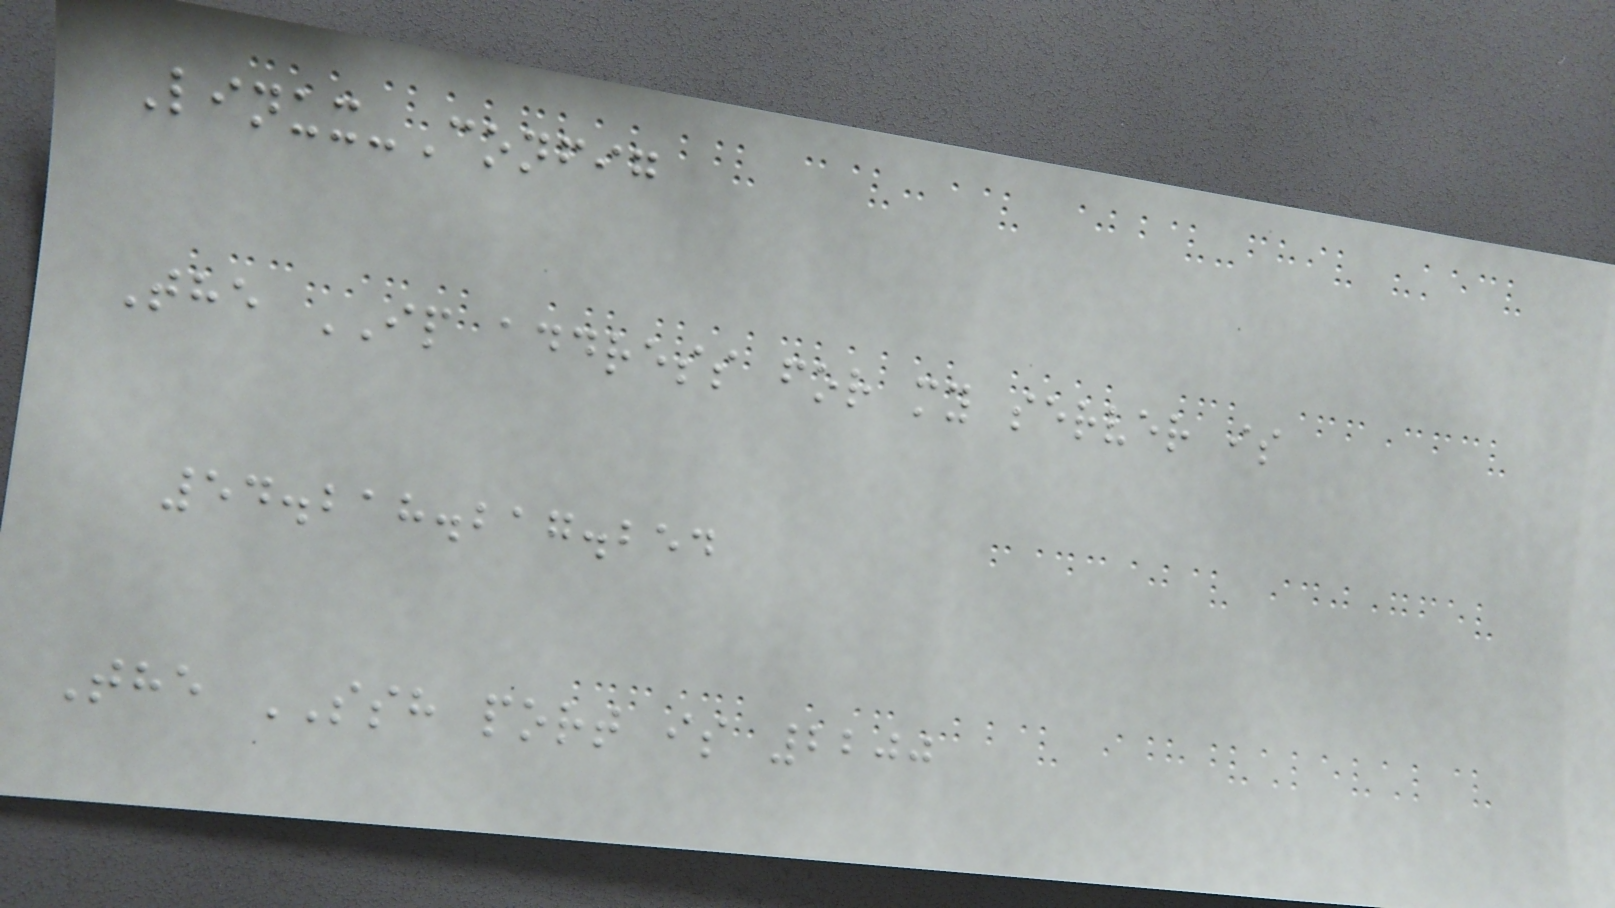Linux-Config
The IP address for my server is
54.218.217.254
The SSH port is 2200
